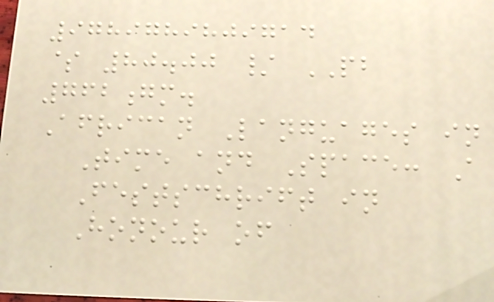9789789809714
$ 80.00 / PB
762gm.
African Languages in
Time and Space: A
Festschrift in
Honour of
